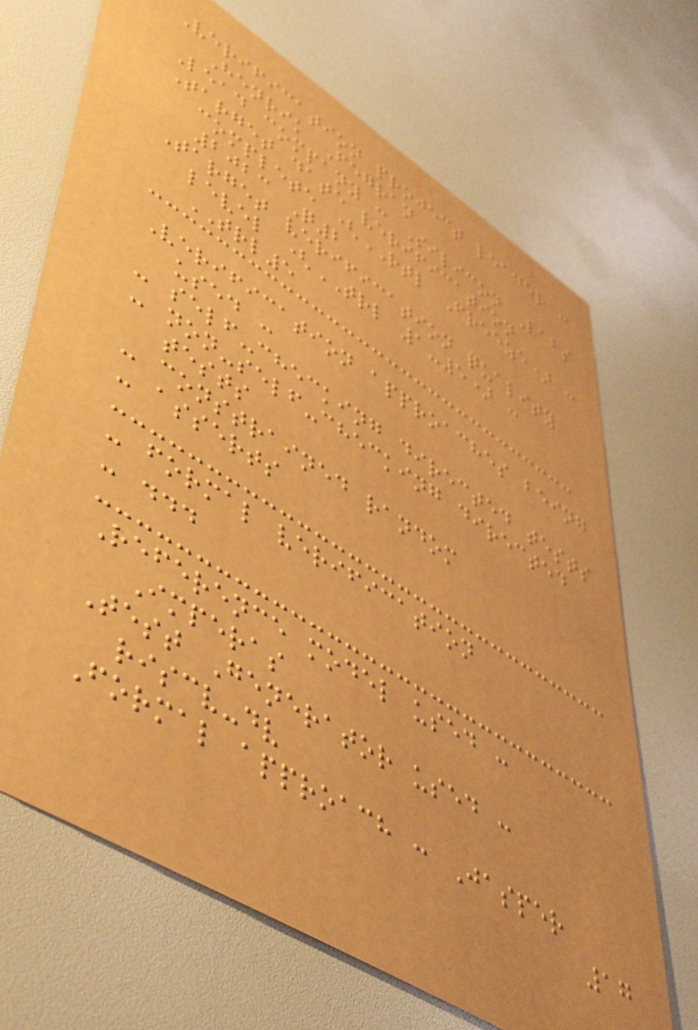Verification project leader :
Henrik Fegran
Lead company : Silicon Labs
Target date verification
complete (RTL Freeze) :
2023 Q2
Target verification quality
level (TRL 1-5) :
TRL5
Verification approaches being
used :
- self-checking directed tests
- non-self-checking directed
tests
- constrained random
- asserts
- formal verification
- ...
Reference model used :
Imperas
Test Generator used :
riscv-dv
Formal approach : Jasper
17
